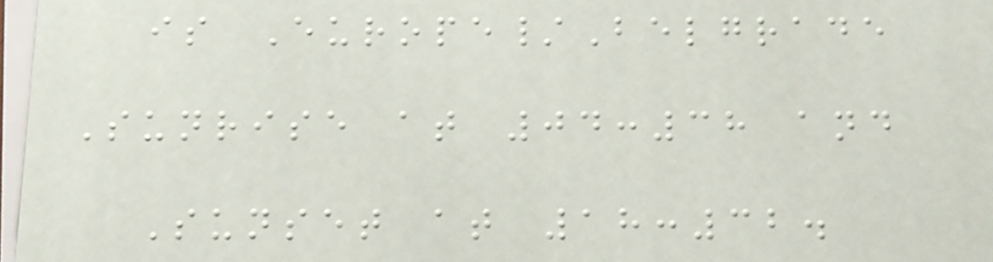is Europe/Belgrade
Sunrise at 04:38 and
Sunset at 18:32.
